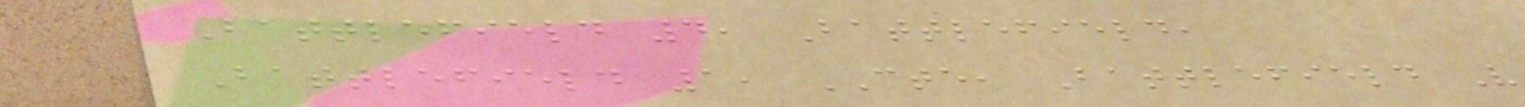Battlefield 4, Battlefield,
Battlefield 1, CTE, Battlefield V
